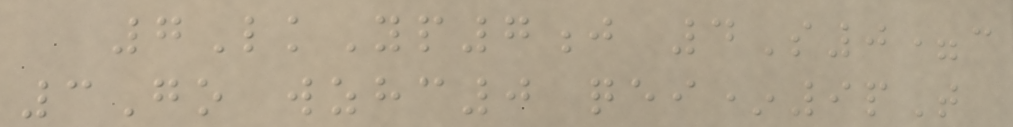7LkYp7j 4S0=c
3Go wzhc0 qei*9pT
